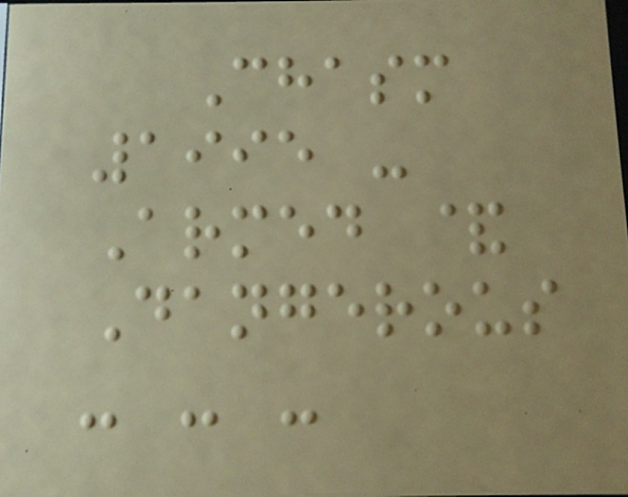Chasm
1995 -
Armed &
Dangerous
- - -
